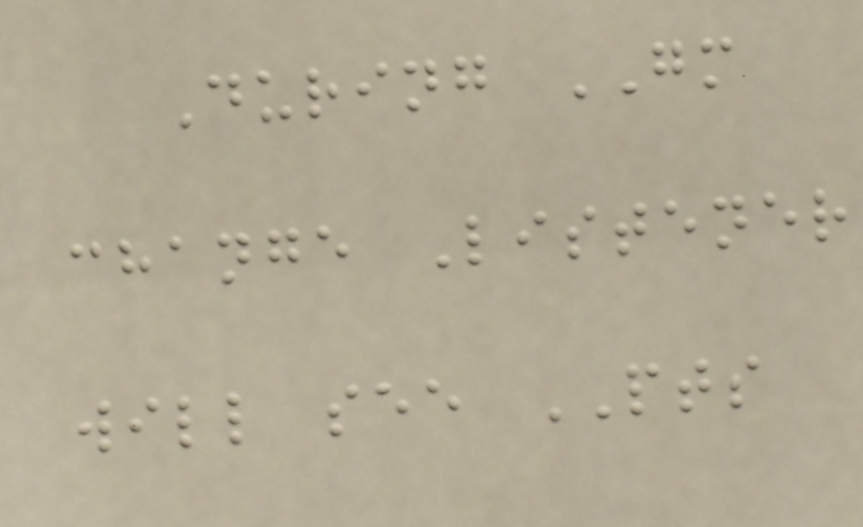During GM
change Listener
will see PTS
